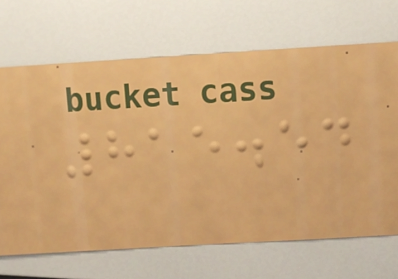815.54
